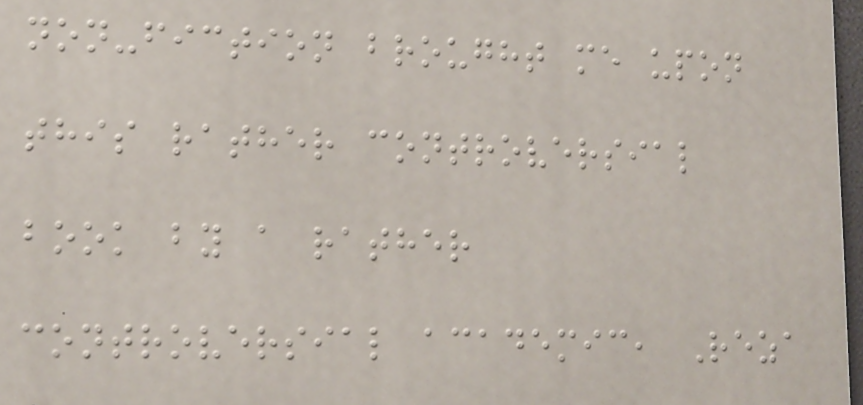non-fiction brought me upon
this rather controversial
book by a rather
controversial academic, Reza
